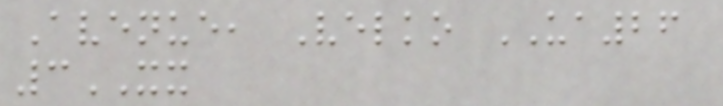Avenue, Velko UA26
3XX
